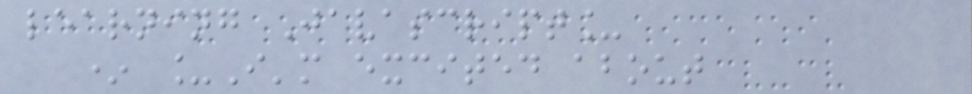learning Javascript_
* _I'm excited about
